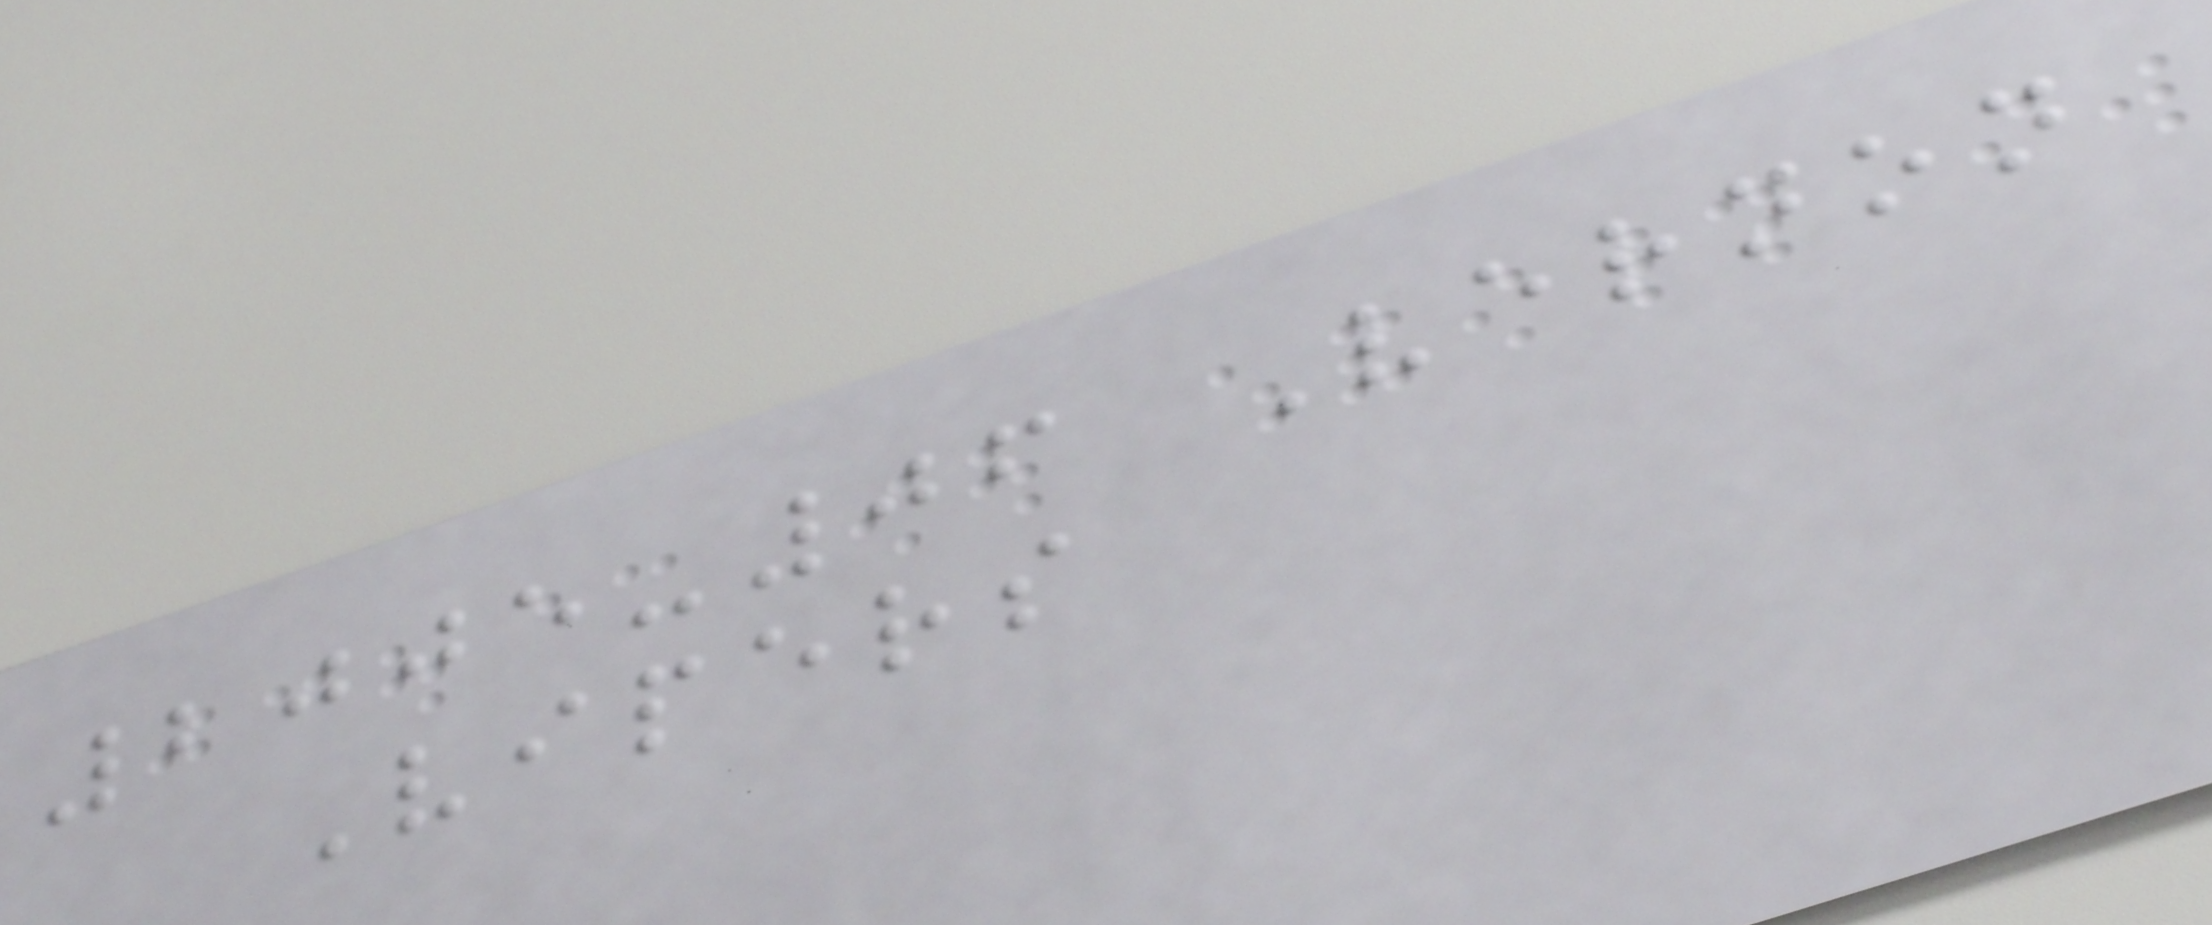2005-06 Vernon
Vipers
